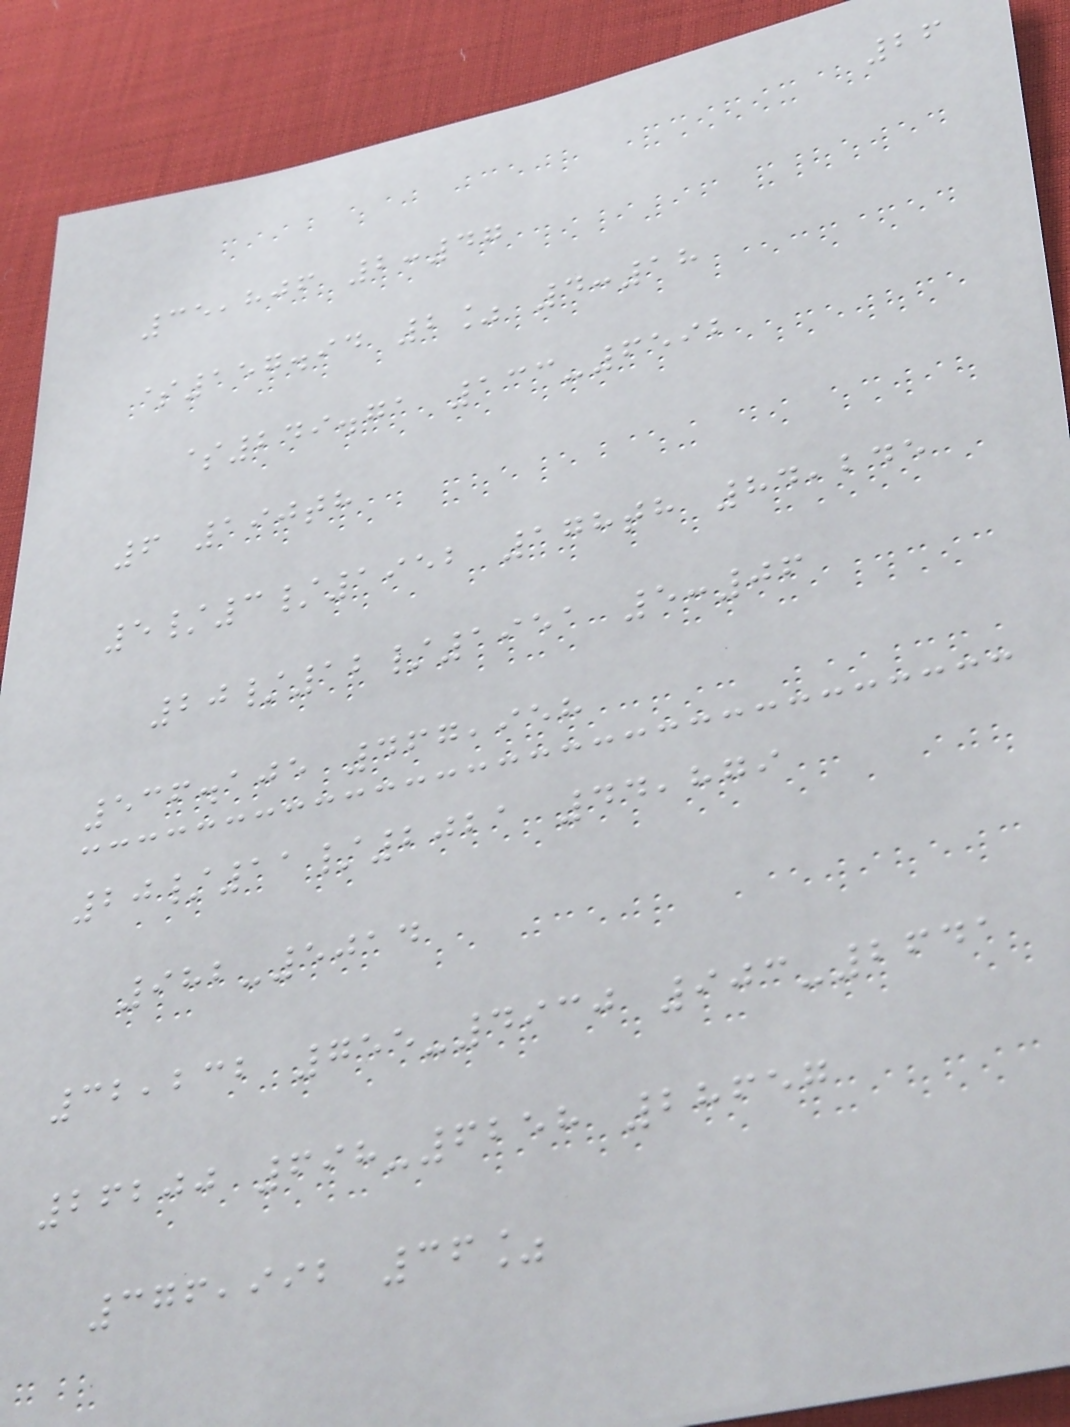26
35,806 2:47
$157.94 2% 4:18
$249.71 133-6592
6 190th
5/3/1952 178th 84,245
20/12/1951 5:06
536.105 467,958
20/11/2021 44,879
982-5014
32,232 755-4930 903-2641
26200 698-6258 28657
376,992 36%
